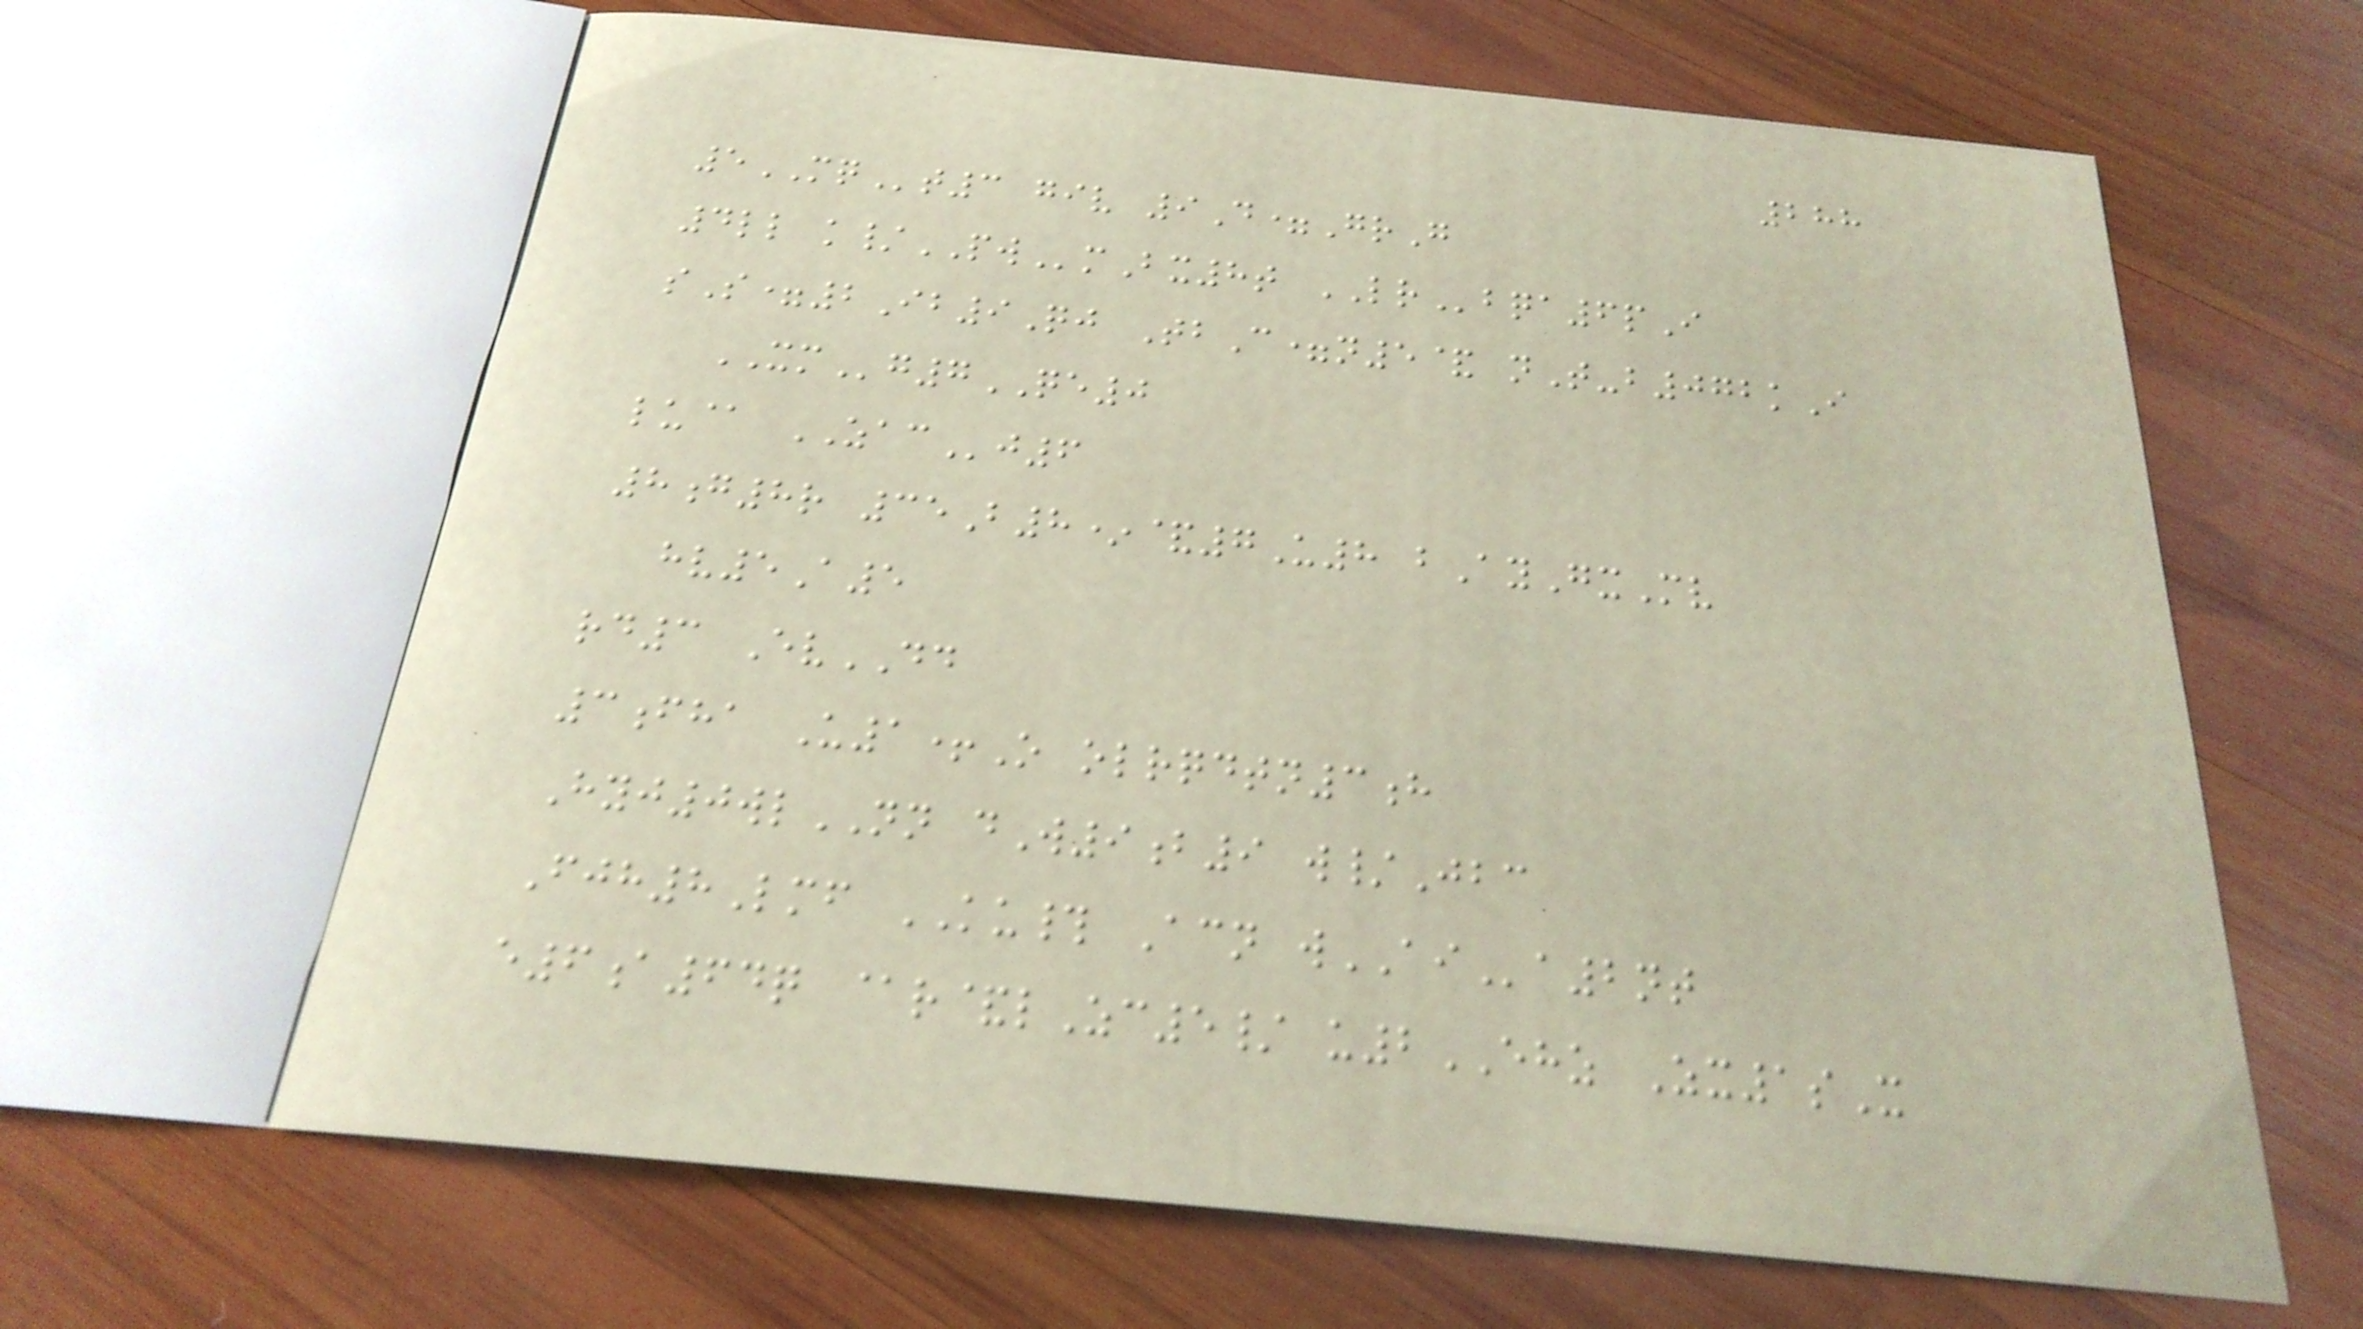288
5MQt3 giv 9D=GrG
4ll k/PWmBx8t LRbqa6pI
sS=2Ib9Qj TbC=n5& nT-b072kI
XMg7QE0
lu@ ZACj6
8g8r 35B8*&7U8 bAyGxMv
hv5A5
rd3 EvDD
3fha U1+O olrqdtn3h
Hyj0wlNN dW9b9 w/Jbc
Fjh8Lmf KU# Acn wAIa2nt
e6a64q @r&lZc5/ u2EHZ Zx1sX
